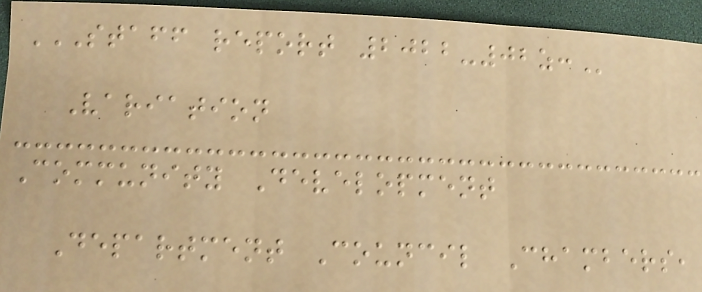STAFF REPORT 2022-02Z:
Variation
Community Development
Department Council Chambers,
